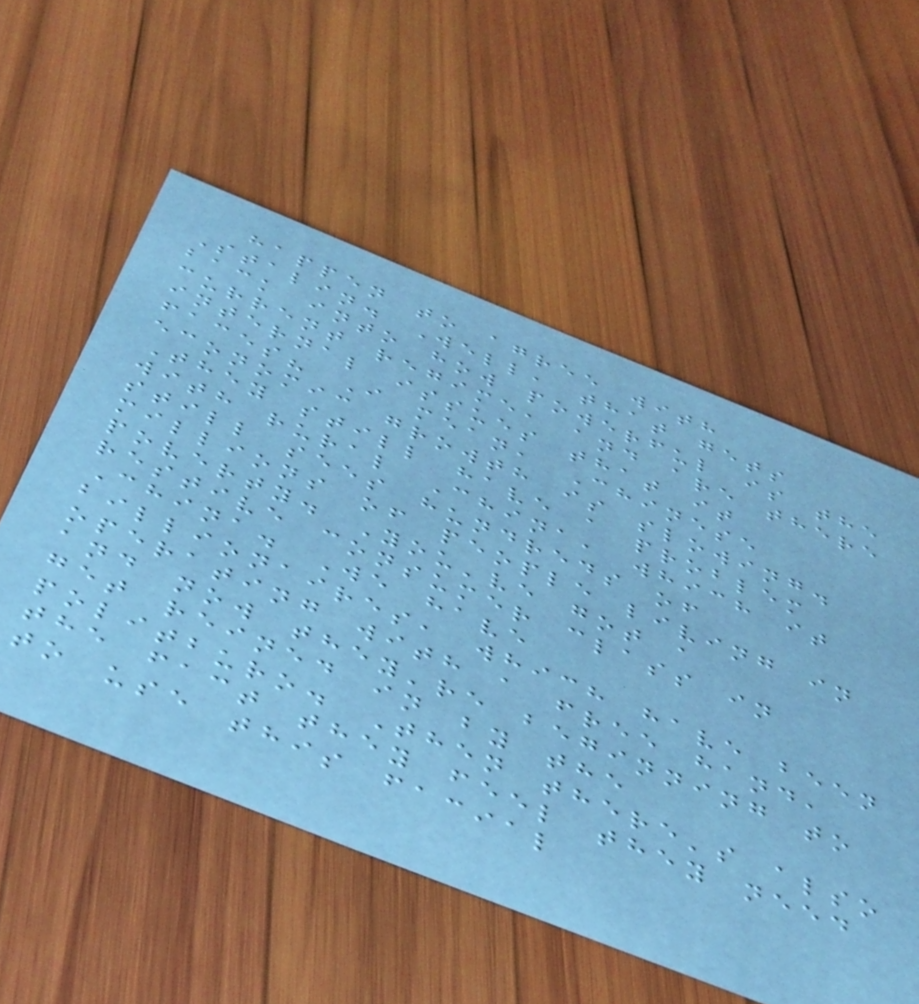happen to agree with
Stalin. Well, that gets
back into how powerful is the
current regime, and are there
internal issues that it
faces? I mean, Chinese
economic growth is slowing.
They still have a problem
with rural China, which it
still sees hundreds of
millions of people living in
poverty. You've got a
restive consumer class in
China. We have
billionaires, which have been
operating with a free hand,
and now they're beginning to
get reined in by the
politburo. Then there's also
the fact they feel they need
to use this facial
